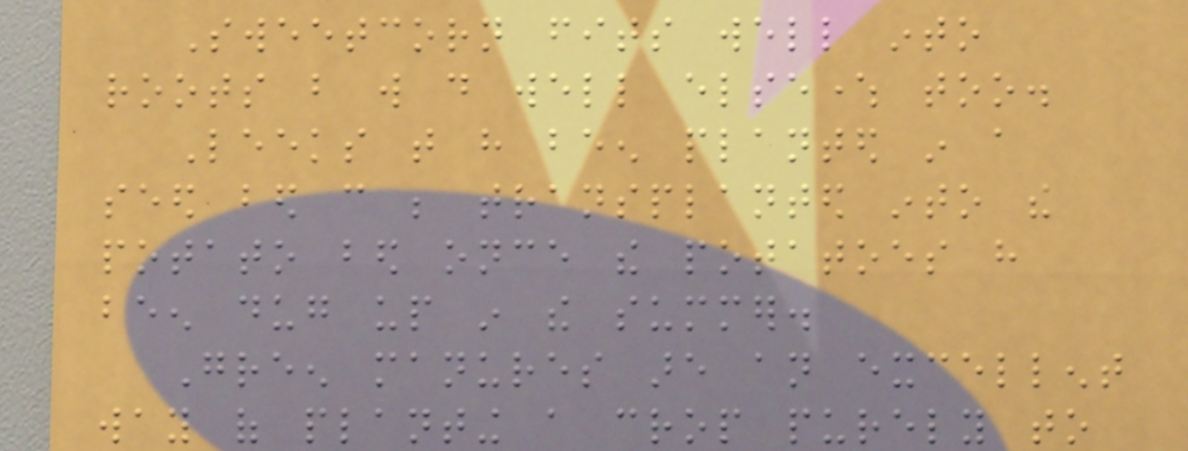Sweetcorn fits well into
roots but will do well elsewhere too.
Leeks that have been planted in a
seed bed can be transplanted into the
potato bed once the potatoes have
been dug up in the summer.
Green manures are an excellent
way of planting a crop purely to
